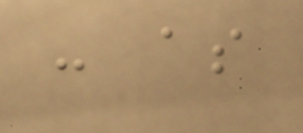- as
